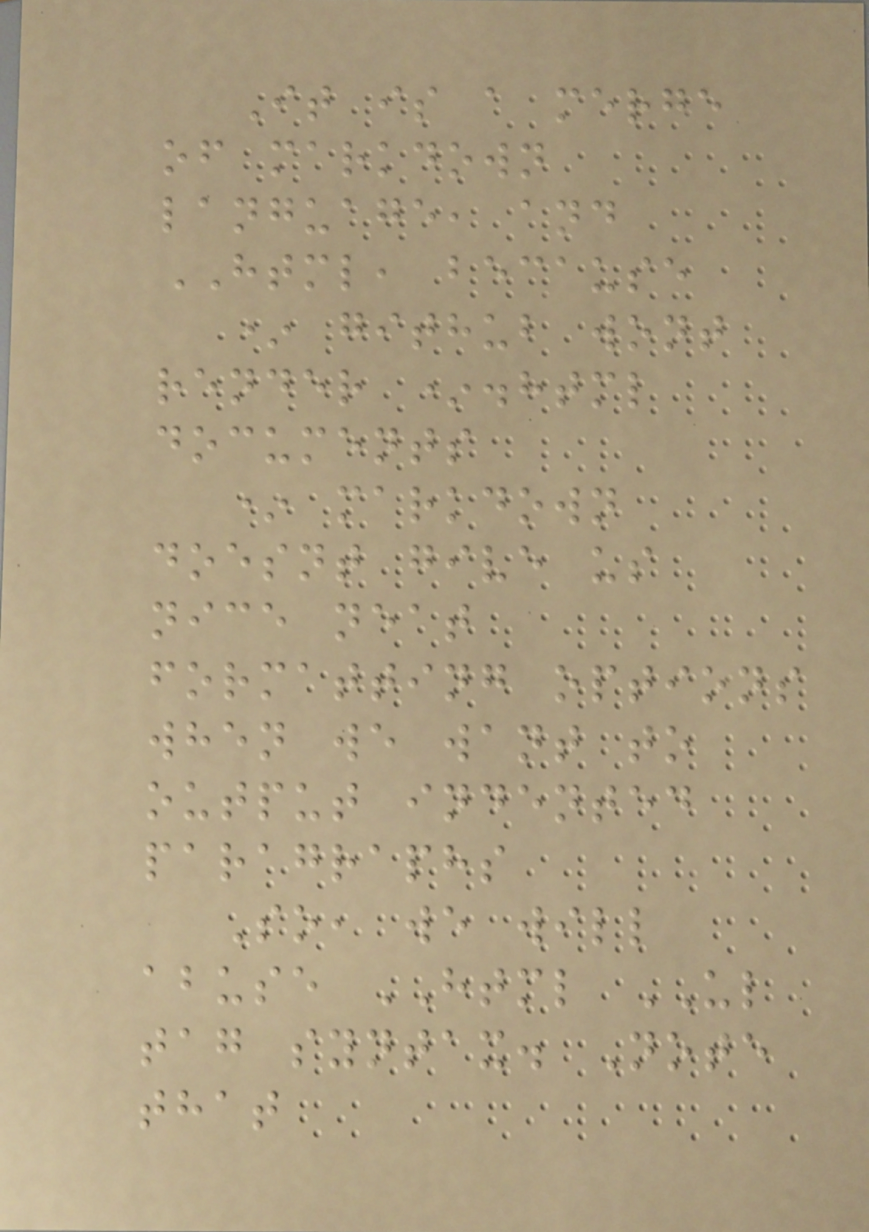It is a merge
of markdown
language, and
HTML, because
* github wont
render *.html
documents
* markdown
doesnt give us
nice neat
formatting options
when we want to
output indented
paragraphs
So, we will
abuse HTML UL
tag syntax. Note
that
